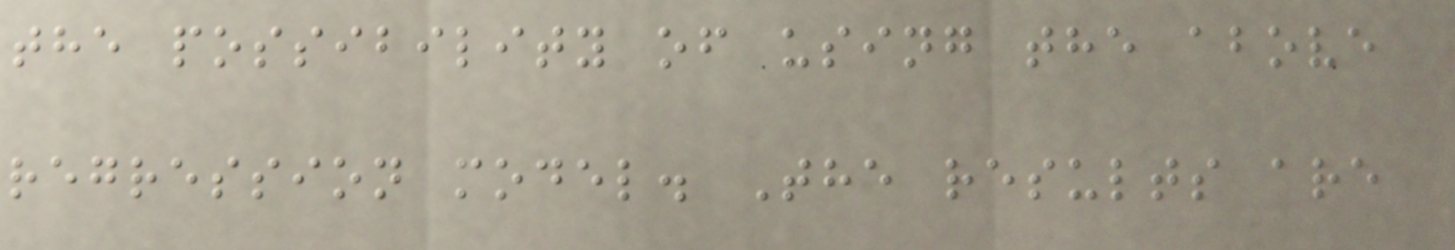the possibility of using the above
regression model. The results are
